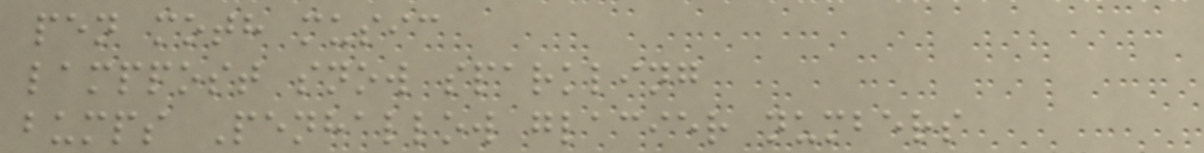pen moth music
lamppost snow sparkling
bumps Penhallow glacier numbers
